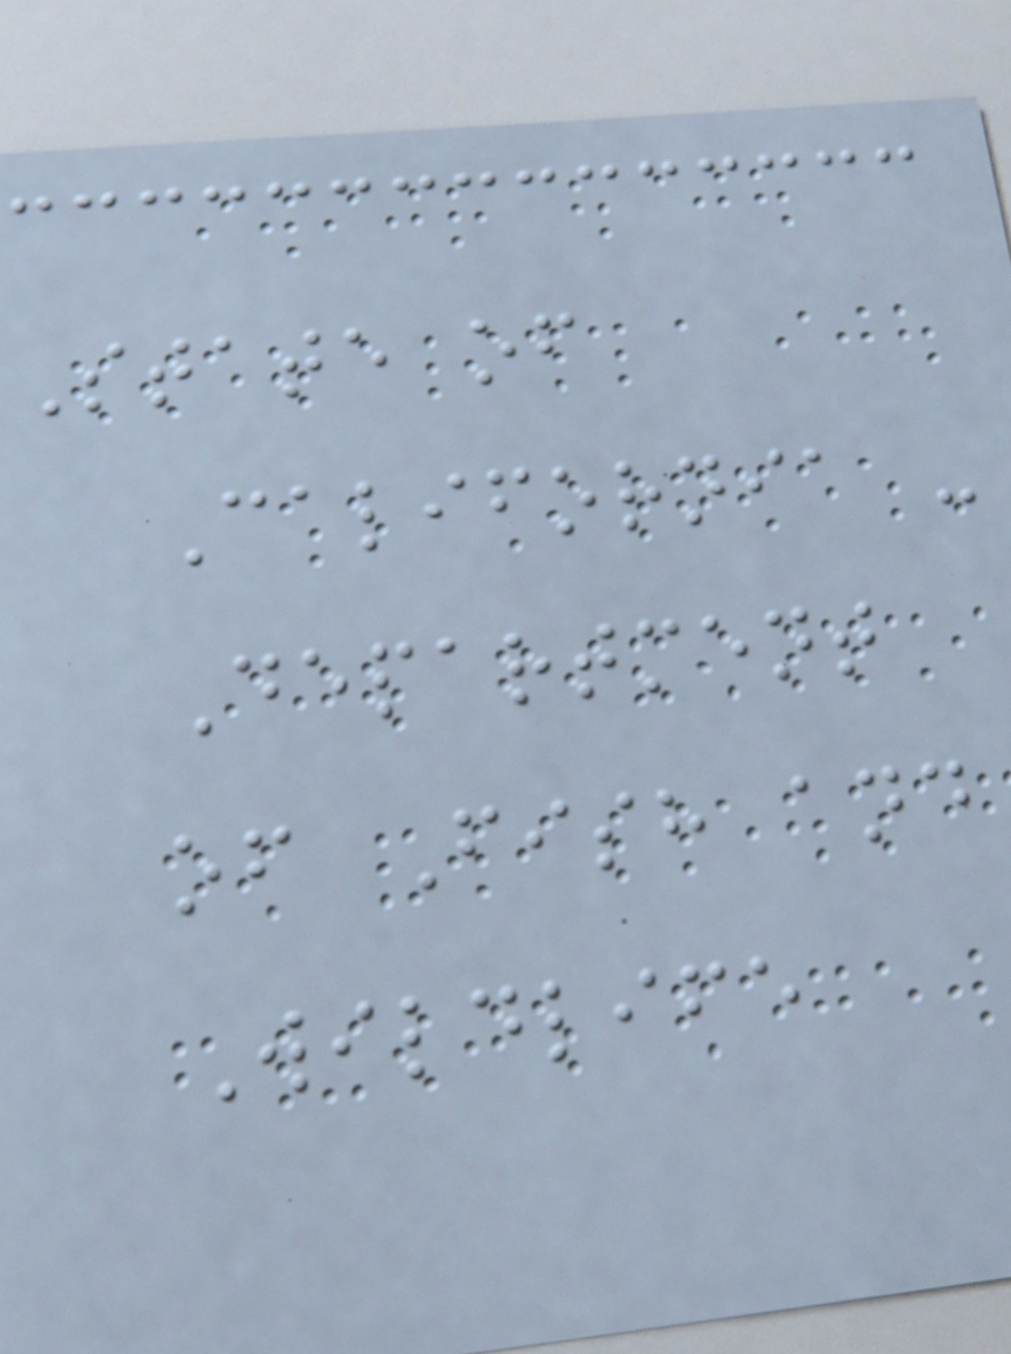State of
California -
Department
of Fish and
Wildlife
